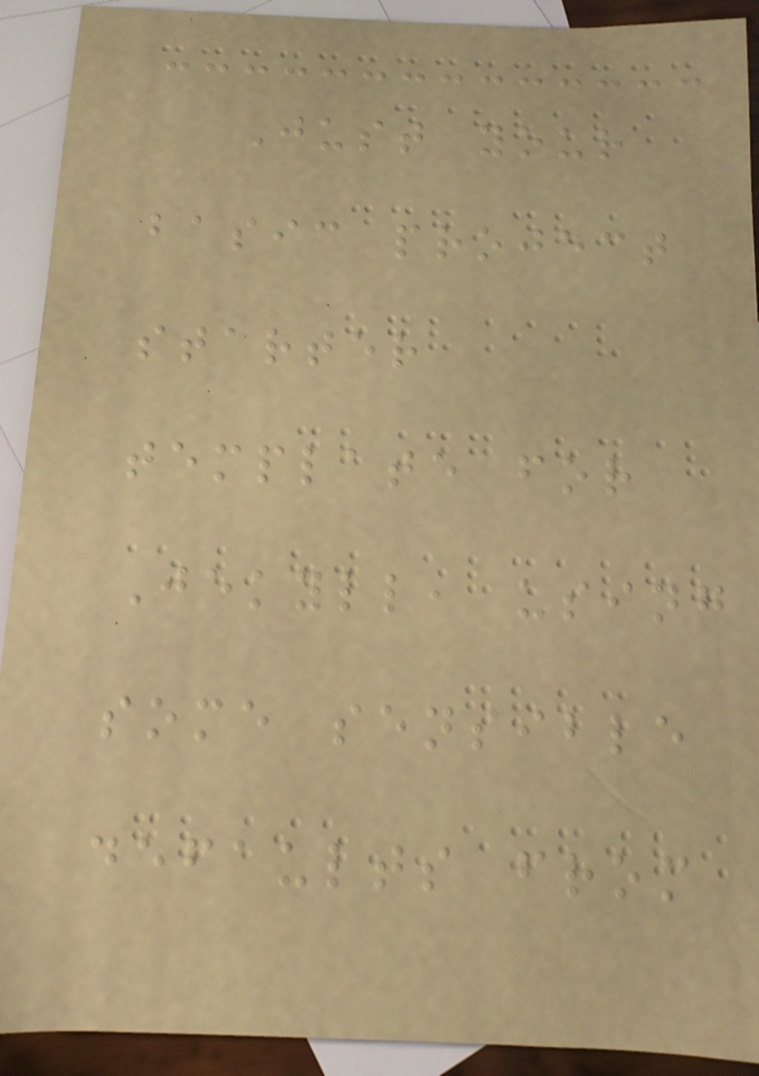Just your
basic project
starter
template for
Jekyll, using
some sensible
defaults from
